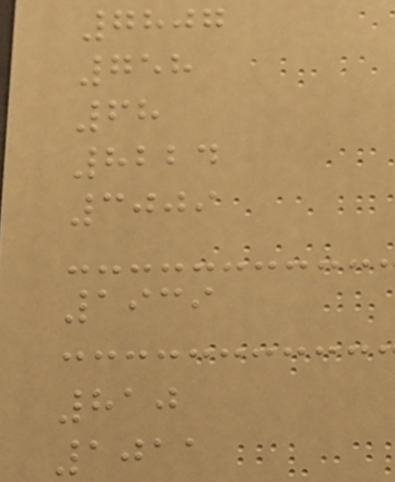7807
758
68
8224
3009
1939
810
1011
